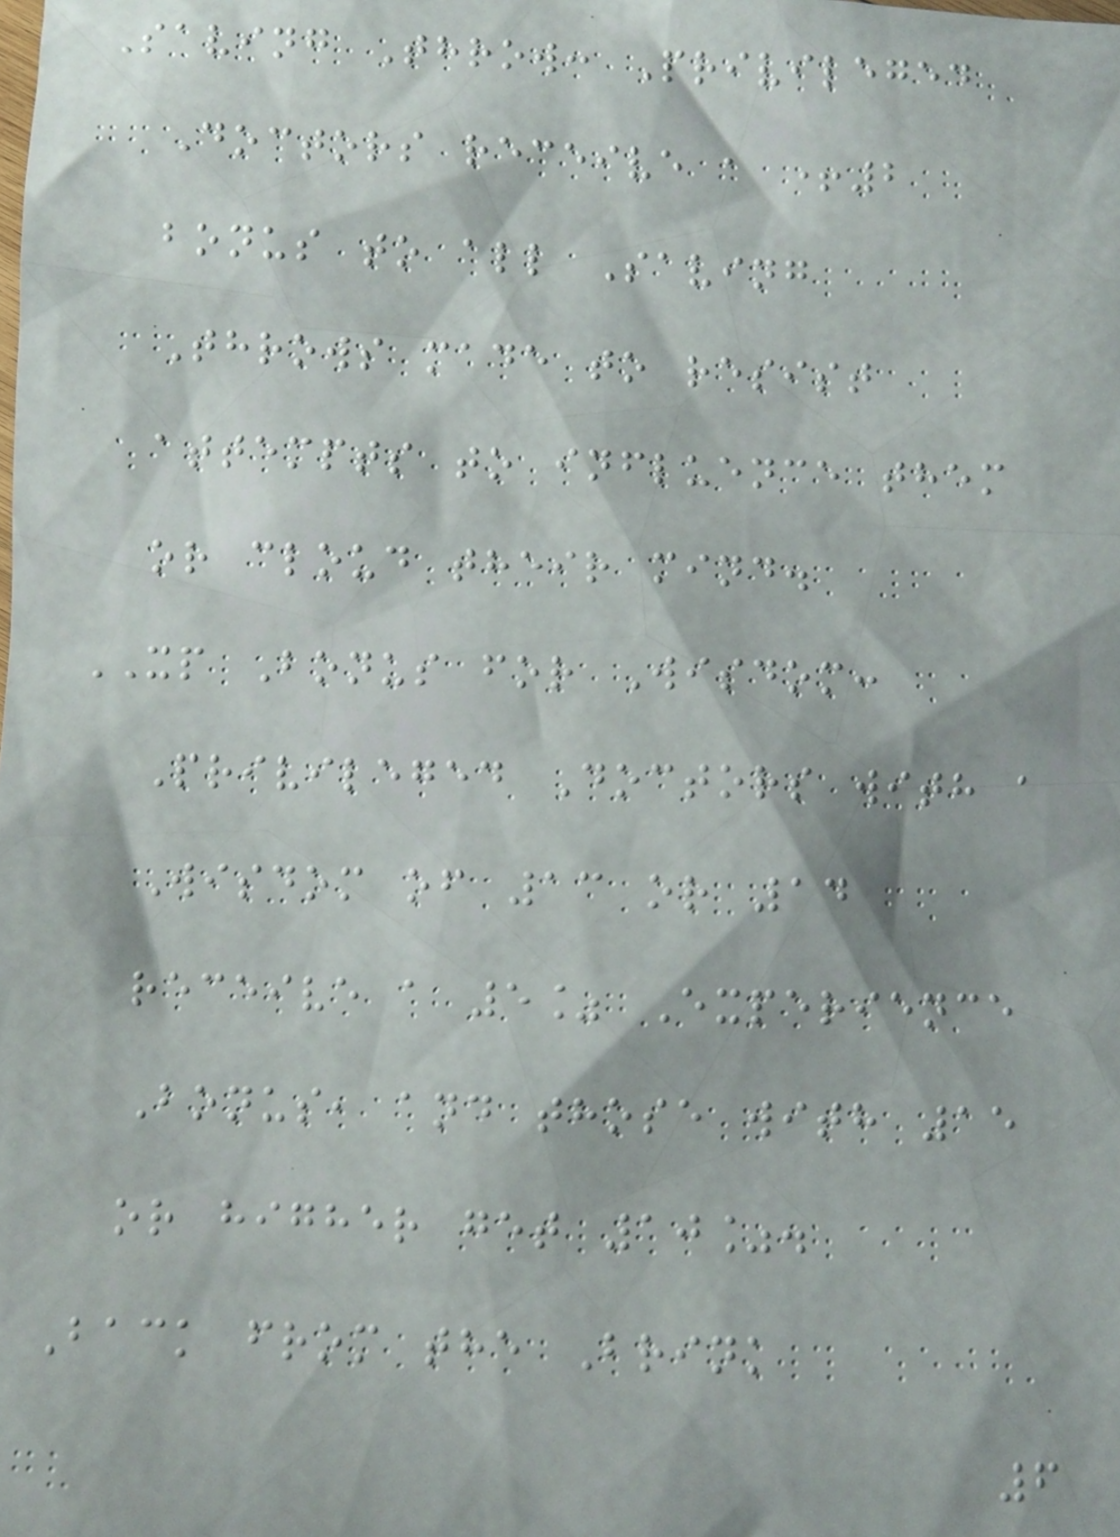Saving Throw: Privileged
Doctors receive a +2
bonus to all Saving
Throws made to resist
attempts to influence them
or cloud their mind.
XP Bonus for Wisdom:
Privileged Doctors with a
Wisdom of 13 or 14
receive a 5% Experience
Bonus, and those with 15
or higher get 10%.
Back from the Brink
6
